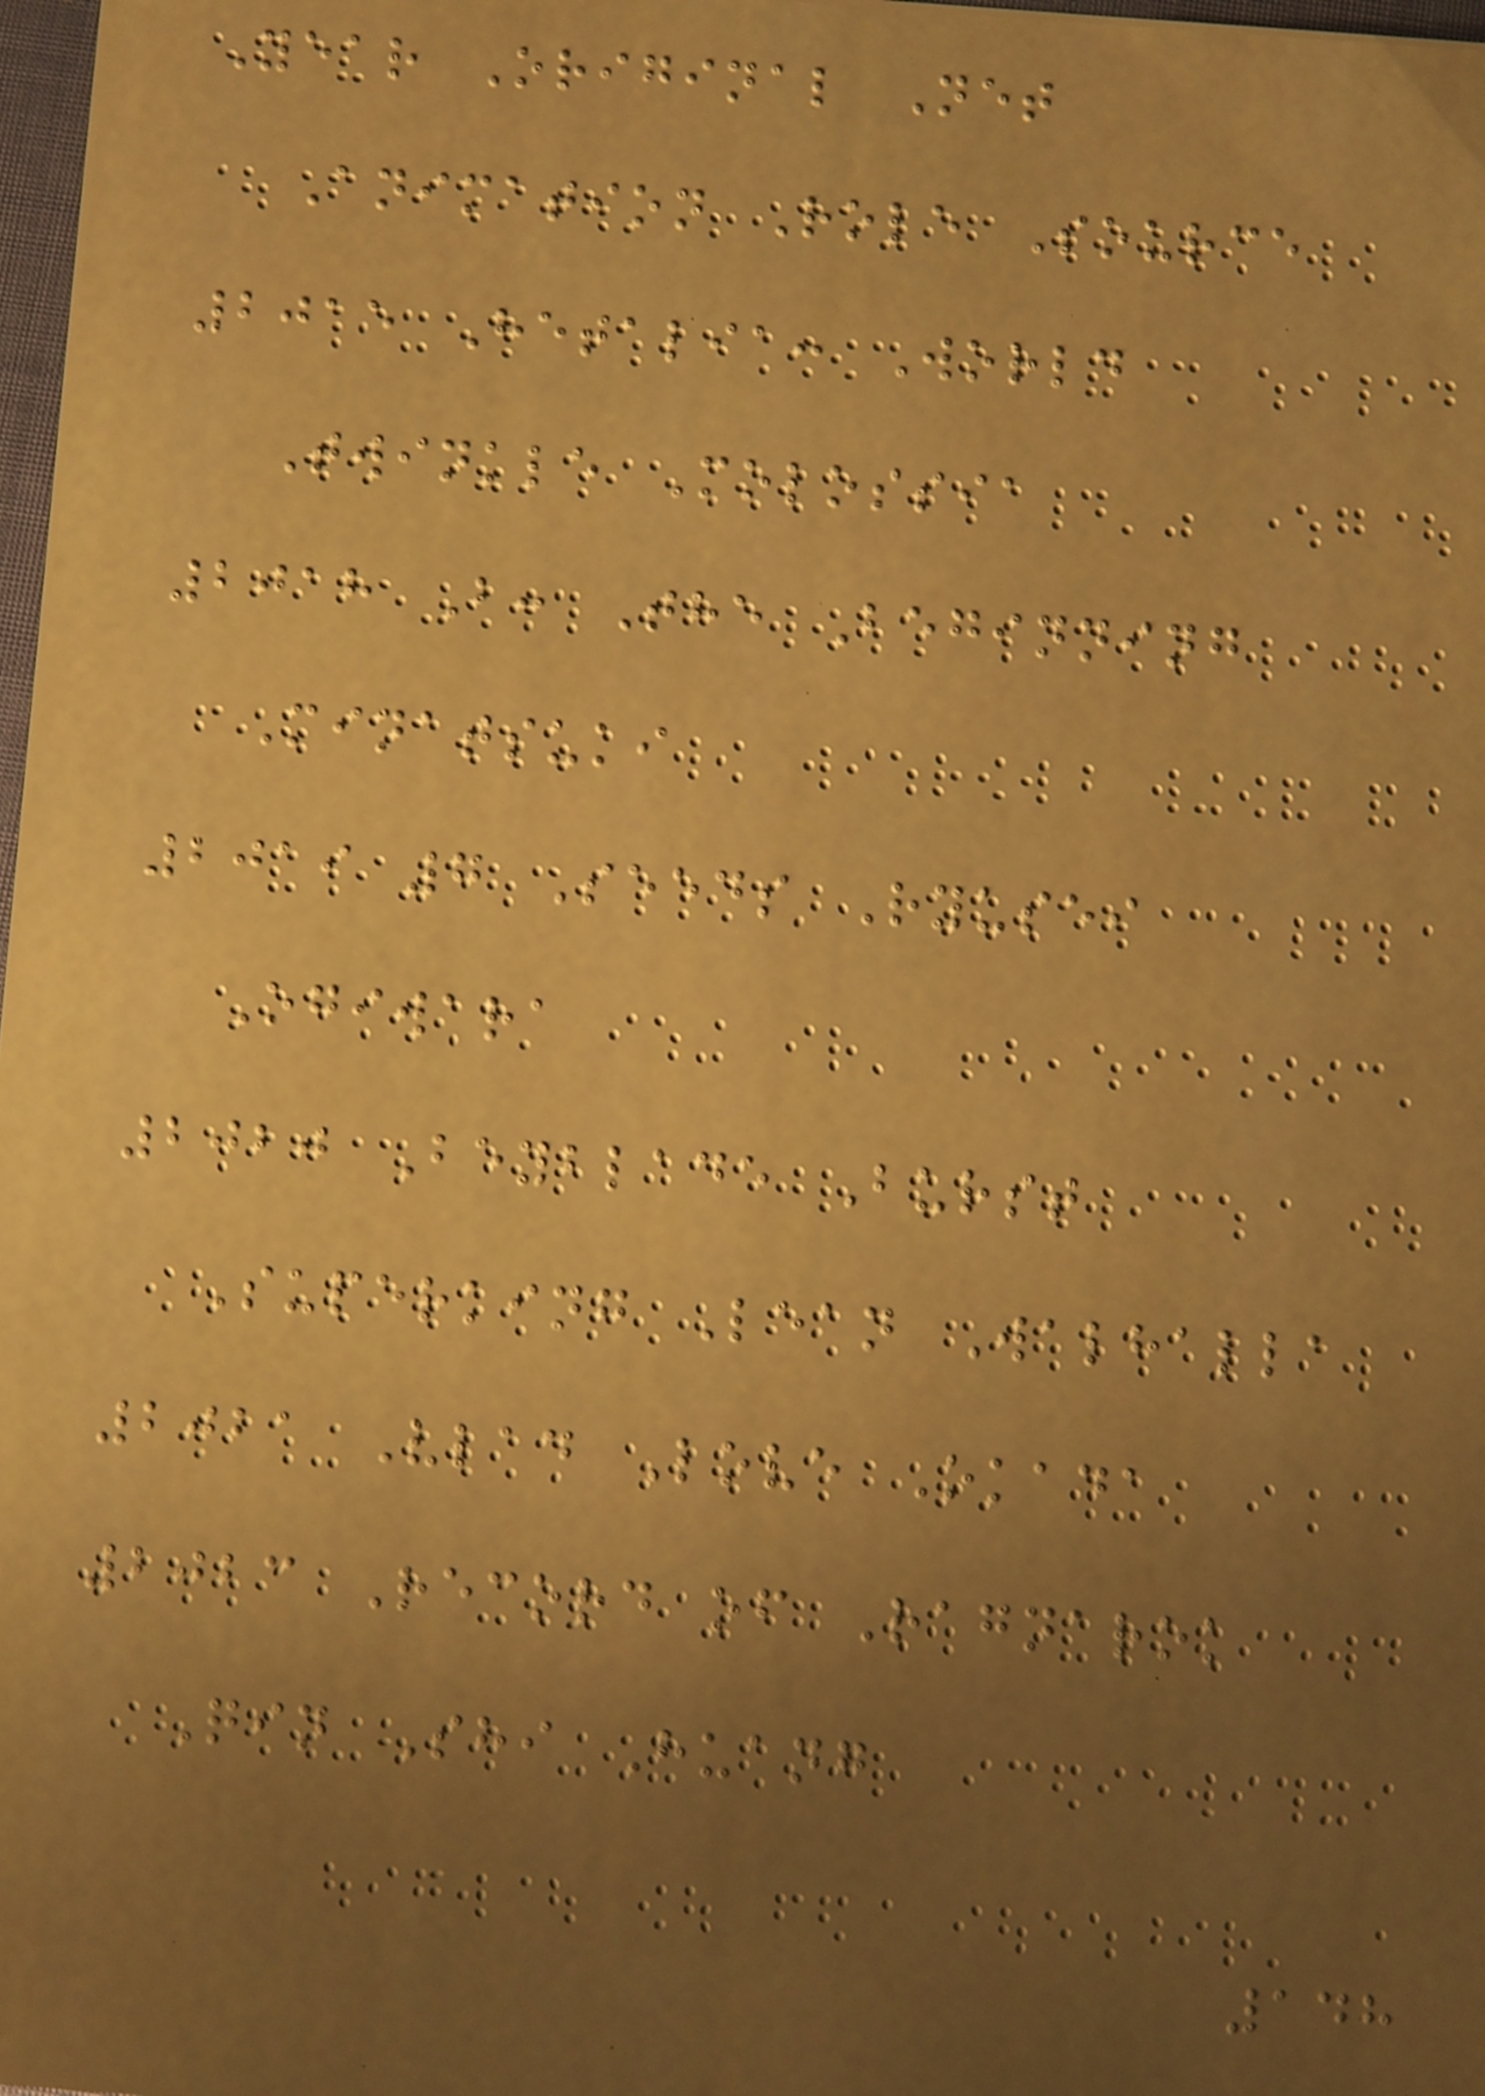Year Original Net
Animation Role Source
2015 Hetalia: World
Twinkle Molossia
2018 B: The Beginning
Minatsuki
2019 7 Seeds Ryusei
Ogiwara
2020 Beyblade Burst
Superking Lean Walhalla
2021 Vlad Love Okada
2023 Record of Ragnarok
Qin Shi Huang
148
